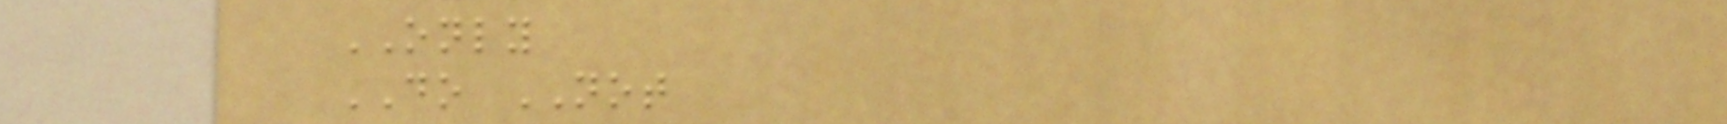ONLY
DO NOT
